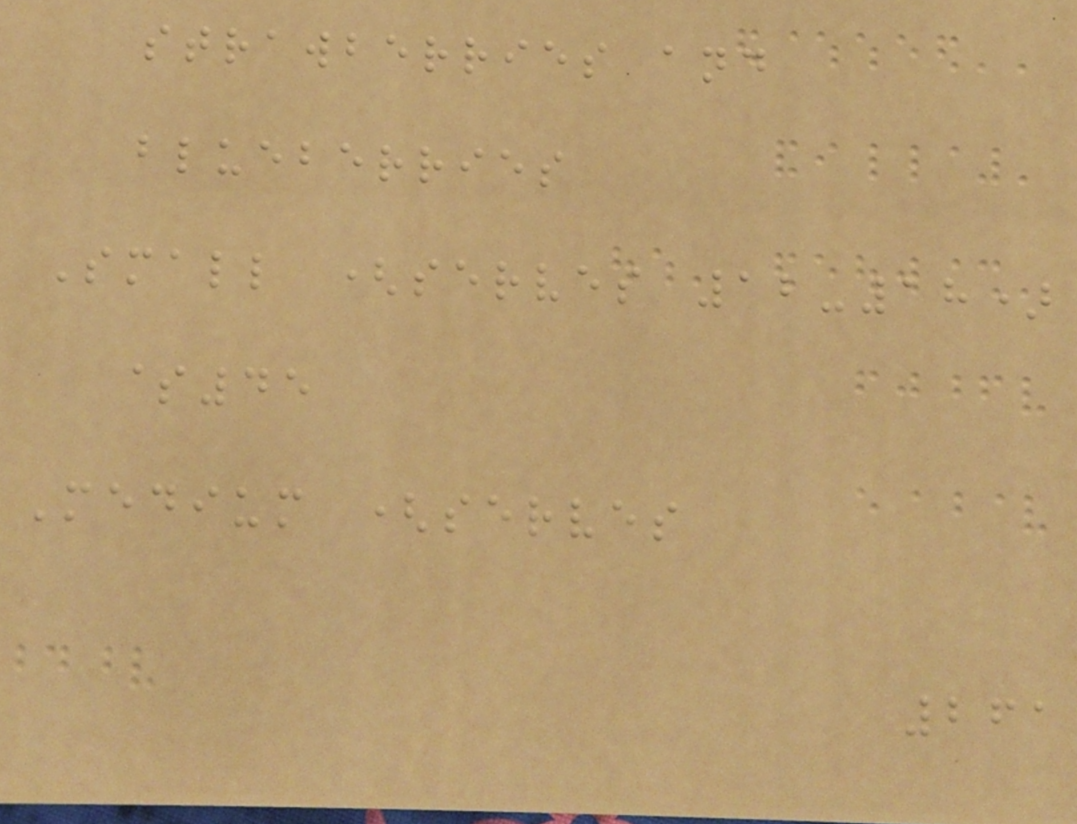strawberries and
blueberries
Small (serves 12-18)
$45
Medium (serves
261
